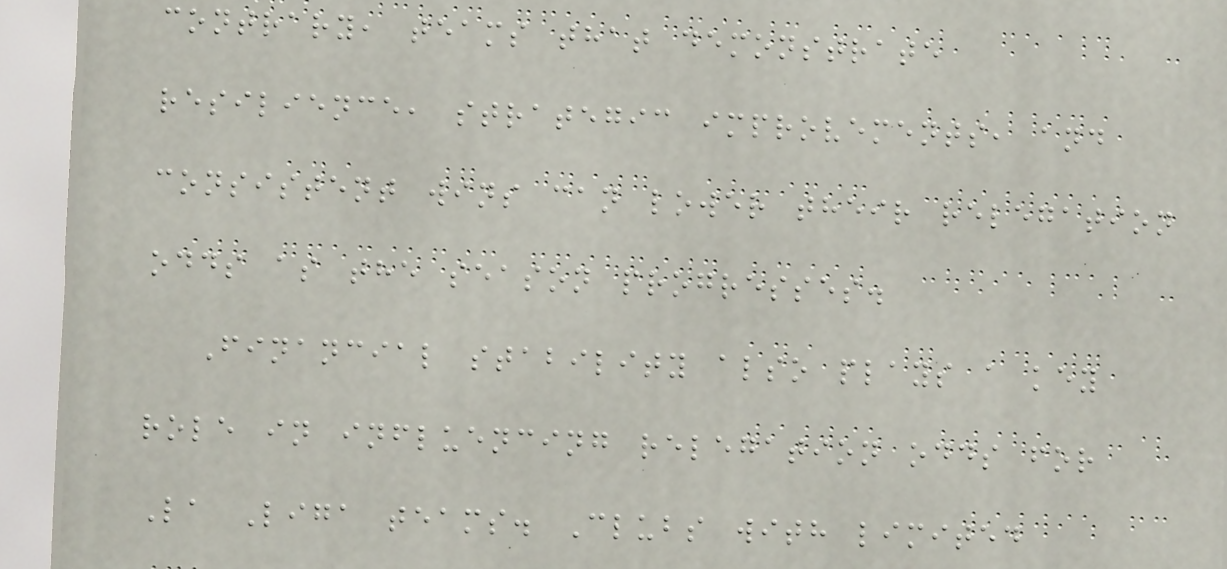contrary, teams that demonstrate
resilience, strategic improvements, and
consistent wins can lower their relegation
odds as the season progresses.
Financial stability also plays a key
role in influencing relegation odds for
La Liga teams. Clubs with limited
